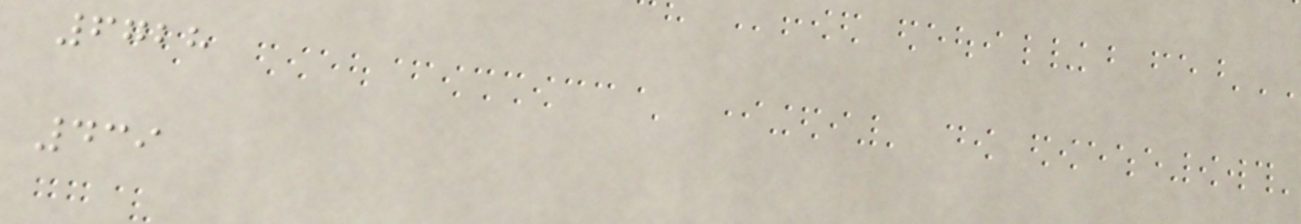6728
439
